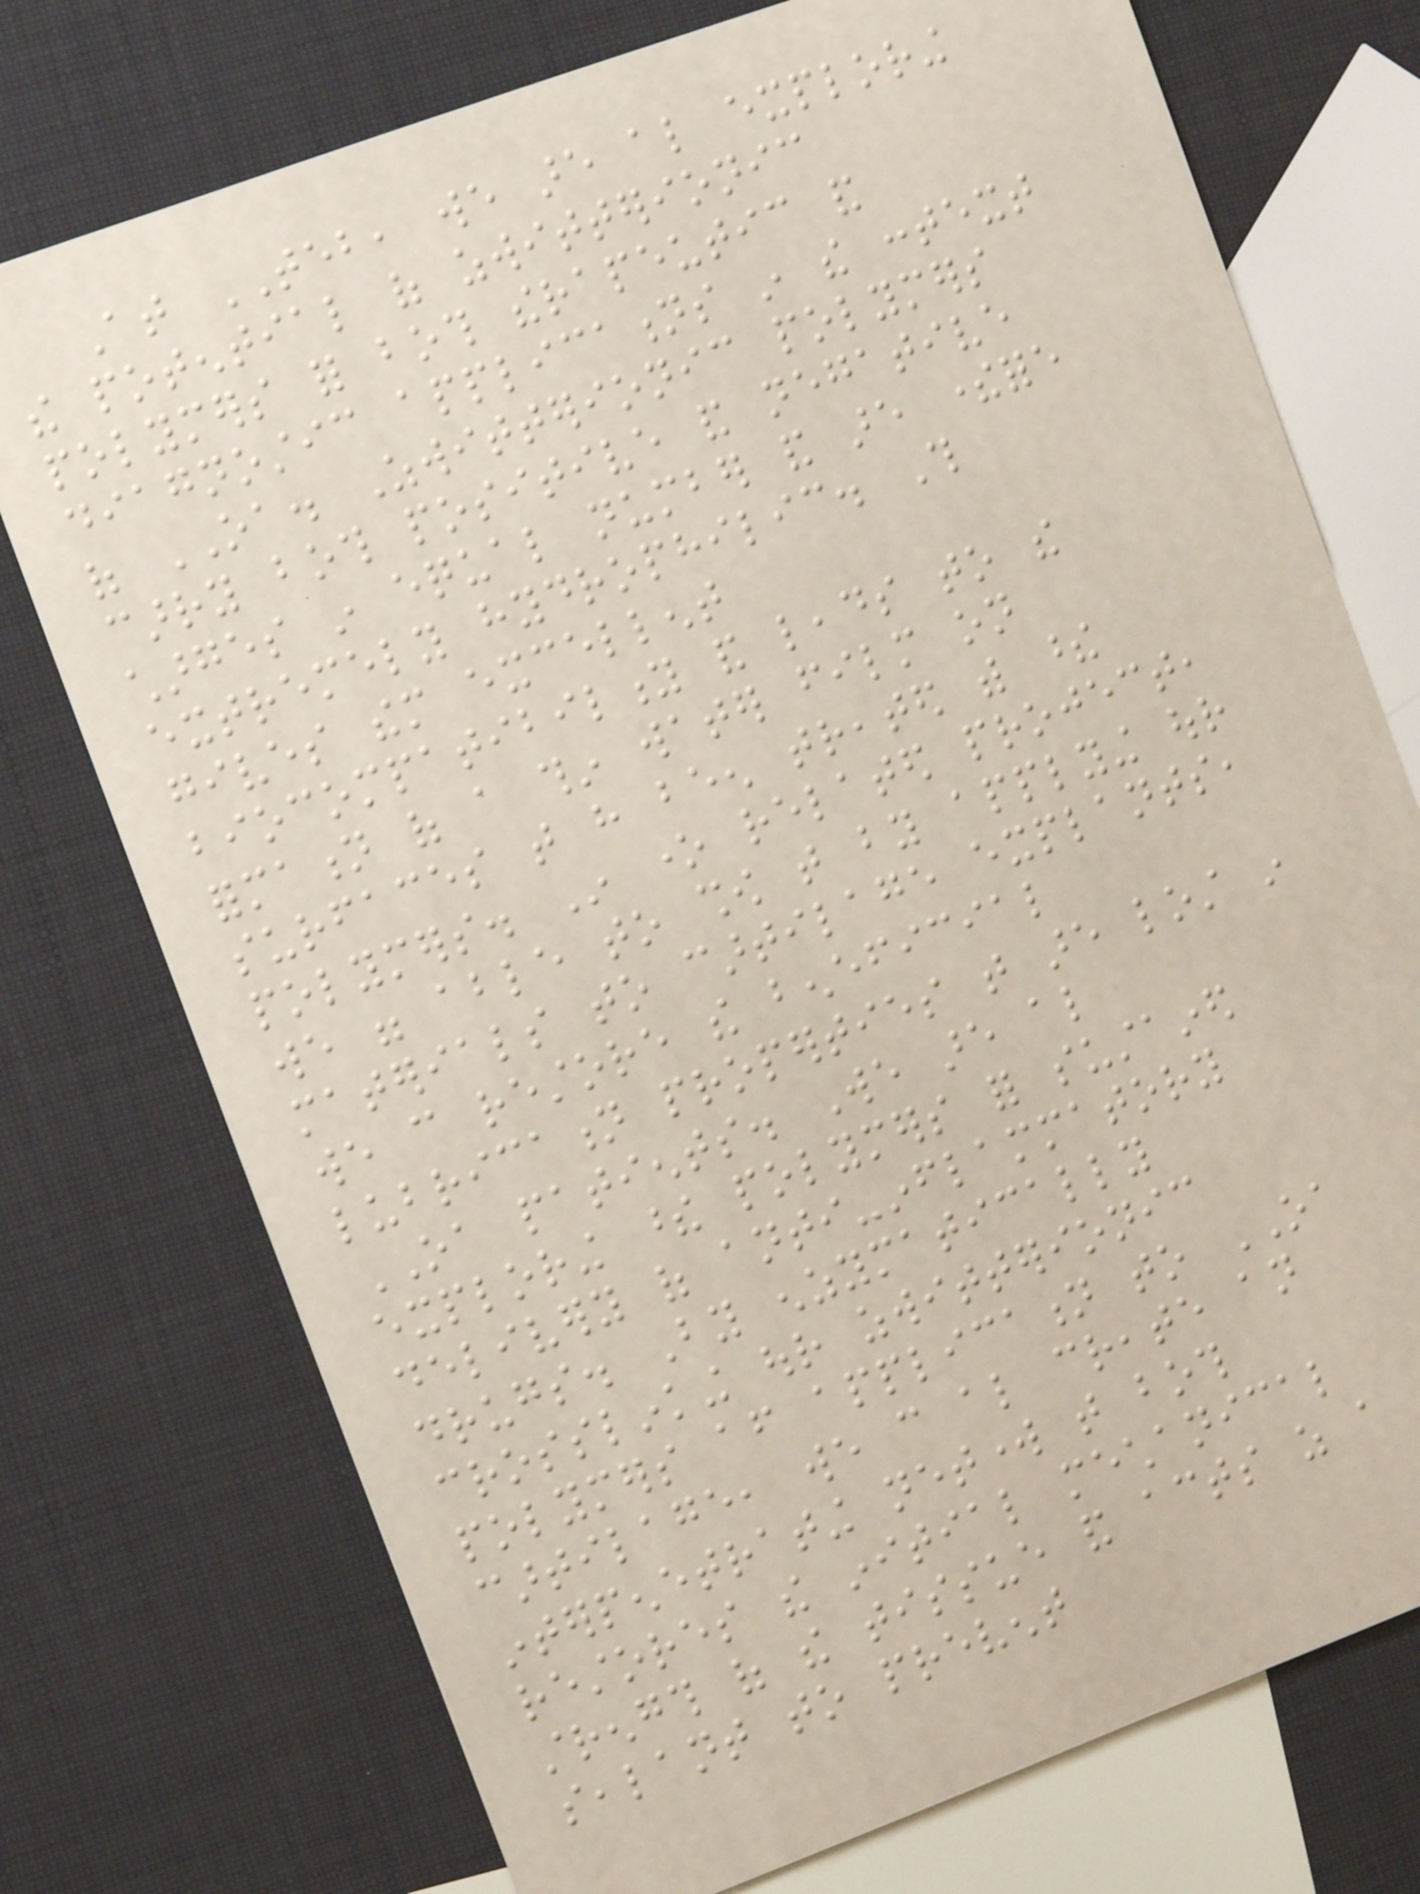At TEB, we are also exploring
the potential of zwitterionic
polymers for both therapeutic and
diagnostic applications in the context
of OA. Zwitterionic polymers
carry both positive and negative
charges in equal number and are therefore
extremely hydrophilic. This
gives them excellent
biocompatibility and leads to the
formation of a thin water film on
surfaces that have been treated with these
polymers. In one related project,
we were able to show that by applying our
materials to cartilage explants,
we can restore the beneficial
lubrication properties that are lost in
OA patients. We are also
exploring these polymers for sustained
delivery of anti-inflammatory
drugs. By enzymatically
crosslinking our zwitterionic
polymers after application to OA
cartilage, we can also create an
interpenetrating network that both
restores the initial mechanical
strength of the tissue and acts as a
sealant to prevent
